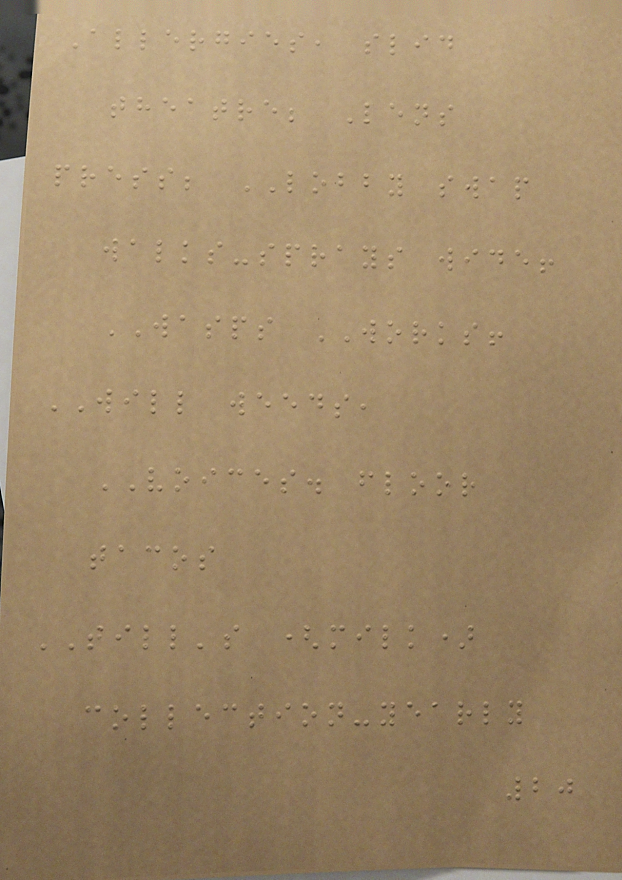Allergies, slid
theatre; Lens
press; LOBBY swap
walks-sprays wide!
WASPS WORKS!
WILL weeds,
VOICES. floor
tacos
TILL's (milk)
collection-yearly
20
